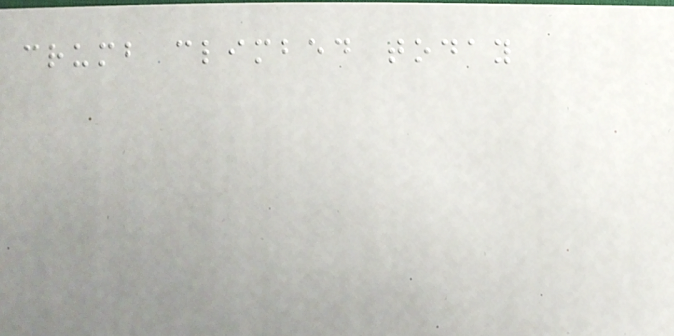crumb climbed today
